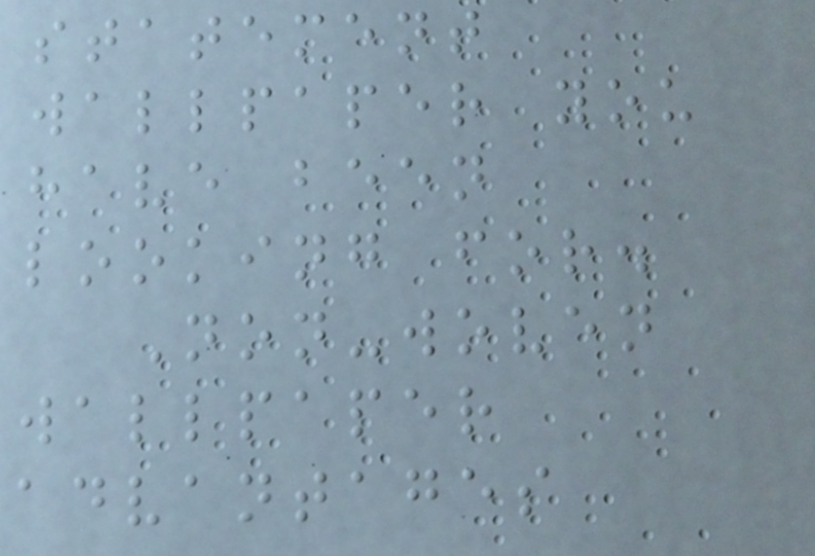statement
wallpaper you
have been
looking for.
Non-woven
wallpaper
advantages
